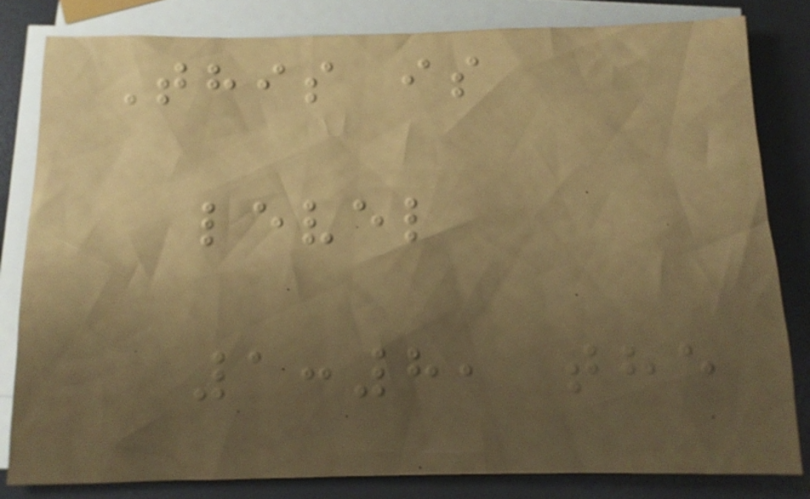This is
level
1:8, the
